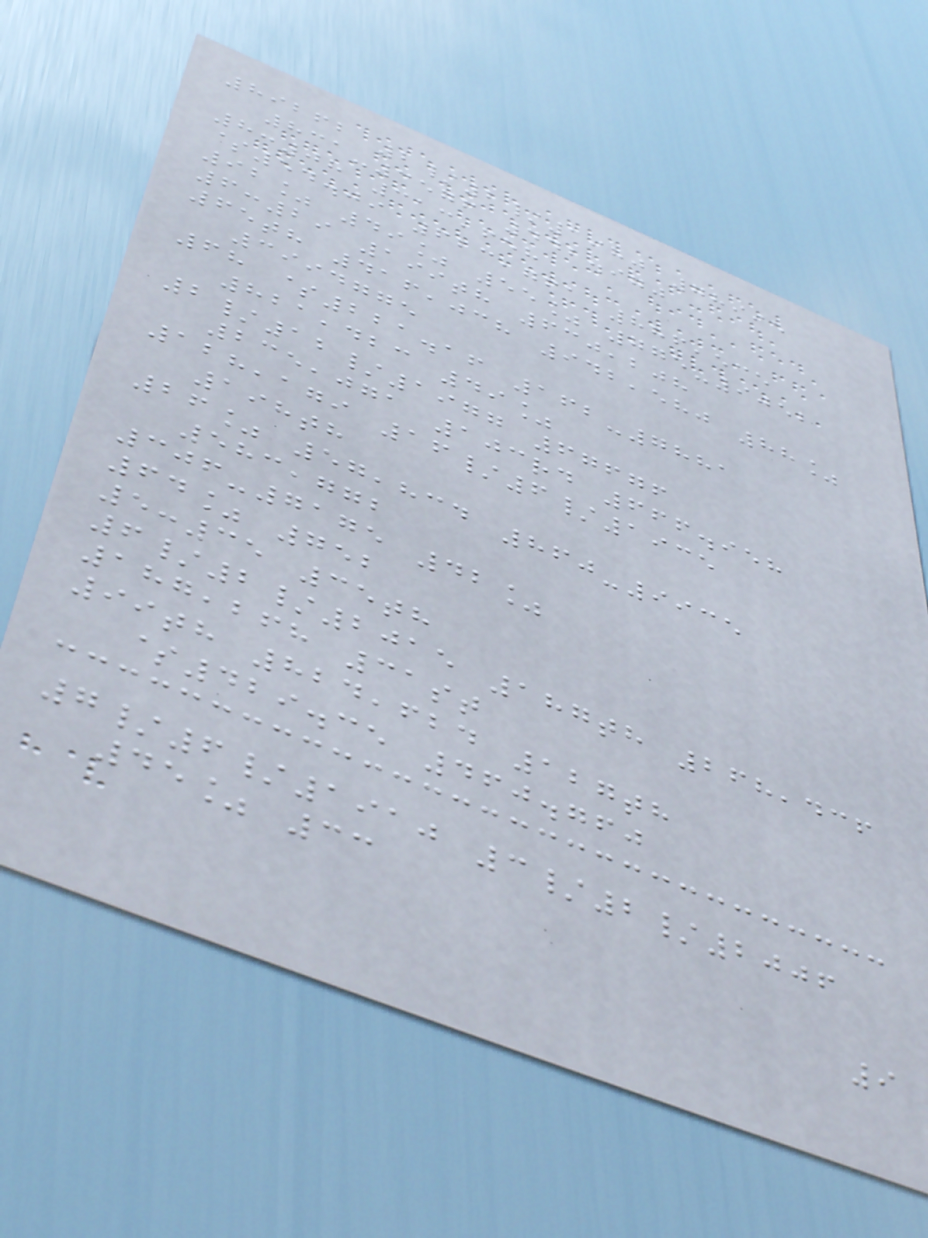89262 2/2/1980 78995
831-3576 442.970
8:08 313,658
$54.09 623,761 886,535
92% 49% 55% 775-9052
6:29 199th 630,208
65th 416,038 942,580 88%
3994775
68 $221.16 162-7881
821,423 49%
2/12/1977 67676
235,071 103rd 666.958
128,179 16/6/1935
198th
26% 57,834 860-9935
583,772
306-7175 42%
64% 752
5:35 35th
6/2/2015 187th 268,436
187,268 31st
99th 824,624 127th
$429.35 460.760
7/6/1910 3/2/2006
45% 33
9
